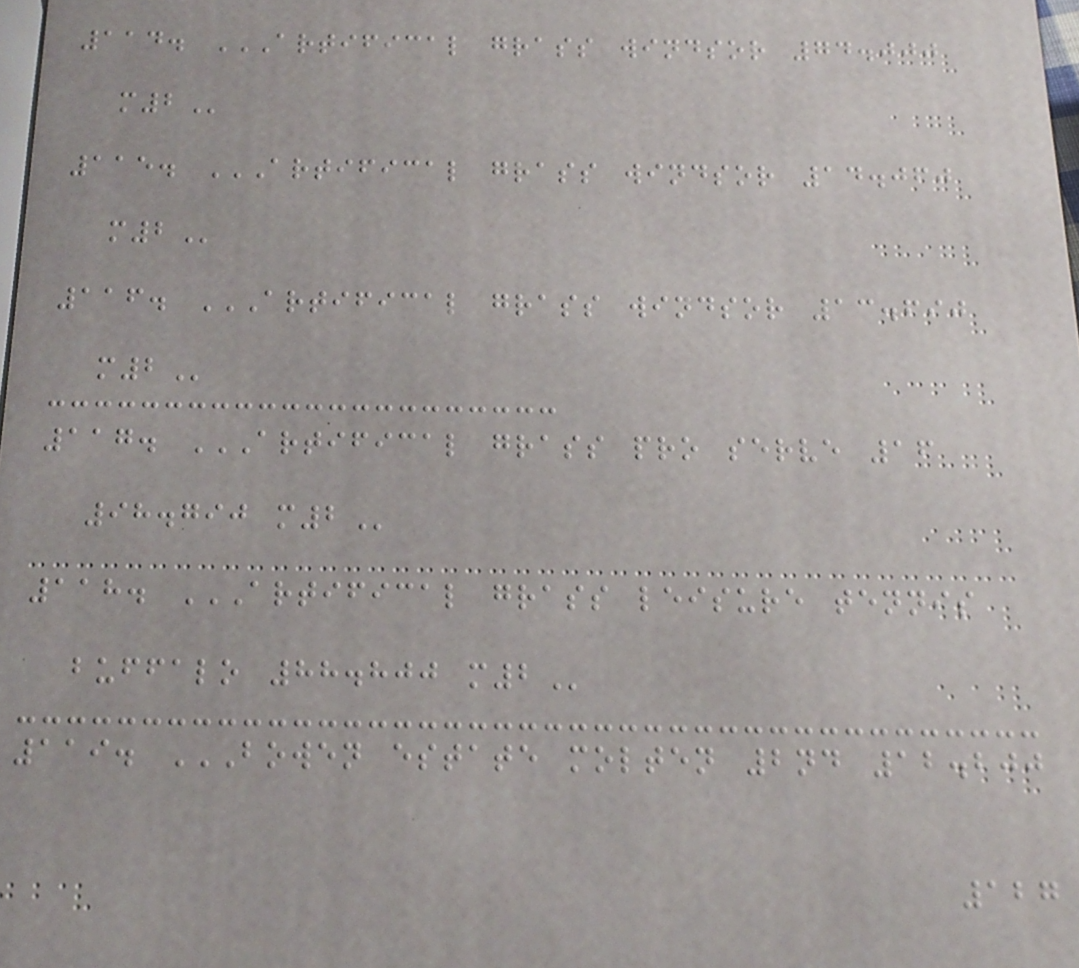114. ARTIFICAL GRASS WINDSOR 74.000
M2
115. ARTIFICAL GRASS WINDSOR 14.060
M2
116. ARTIFICAL GRASS WINDSOR 13.690
M2
117. ARTIFICAL GRASS PRO SERVE 16
98.790 M2
118. ARTIFICAL GRASS LEISURE TENNIS
BUFFALO 88.800 M2
119. BOWEN ESTATE MOLTEN 2ND 12.200
127
